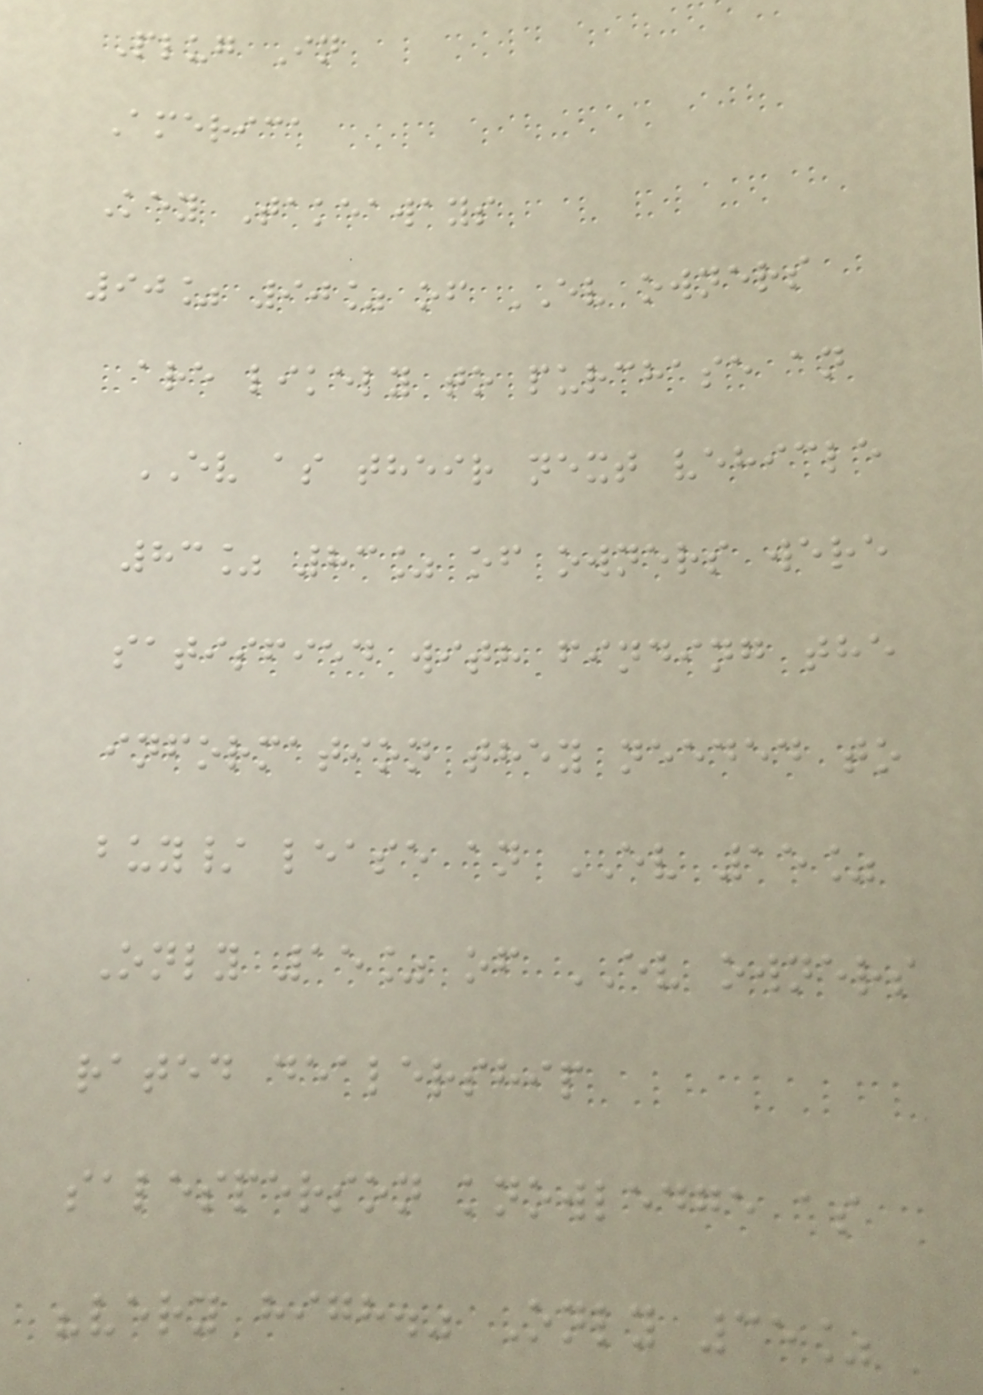Plug In
America
Key Takeaways
90% 90% of EV owners
are likely to purchase an
EV as their next vehicle
83% 83% of owners were
satisfied with finding the
information they needed to
buy/ lease an EV 15%
Only 15% of EV owners
rated dealership
salesperson knowledge as
"very high." Only 35%
